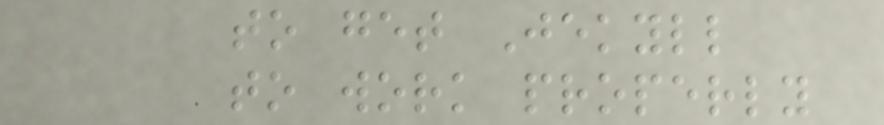to get Jekyll
to work properly
